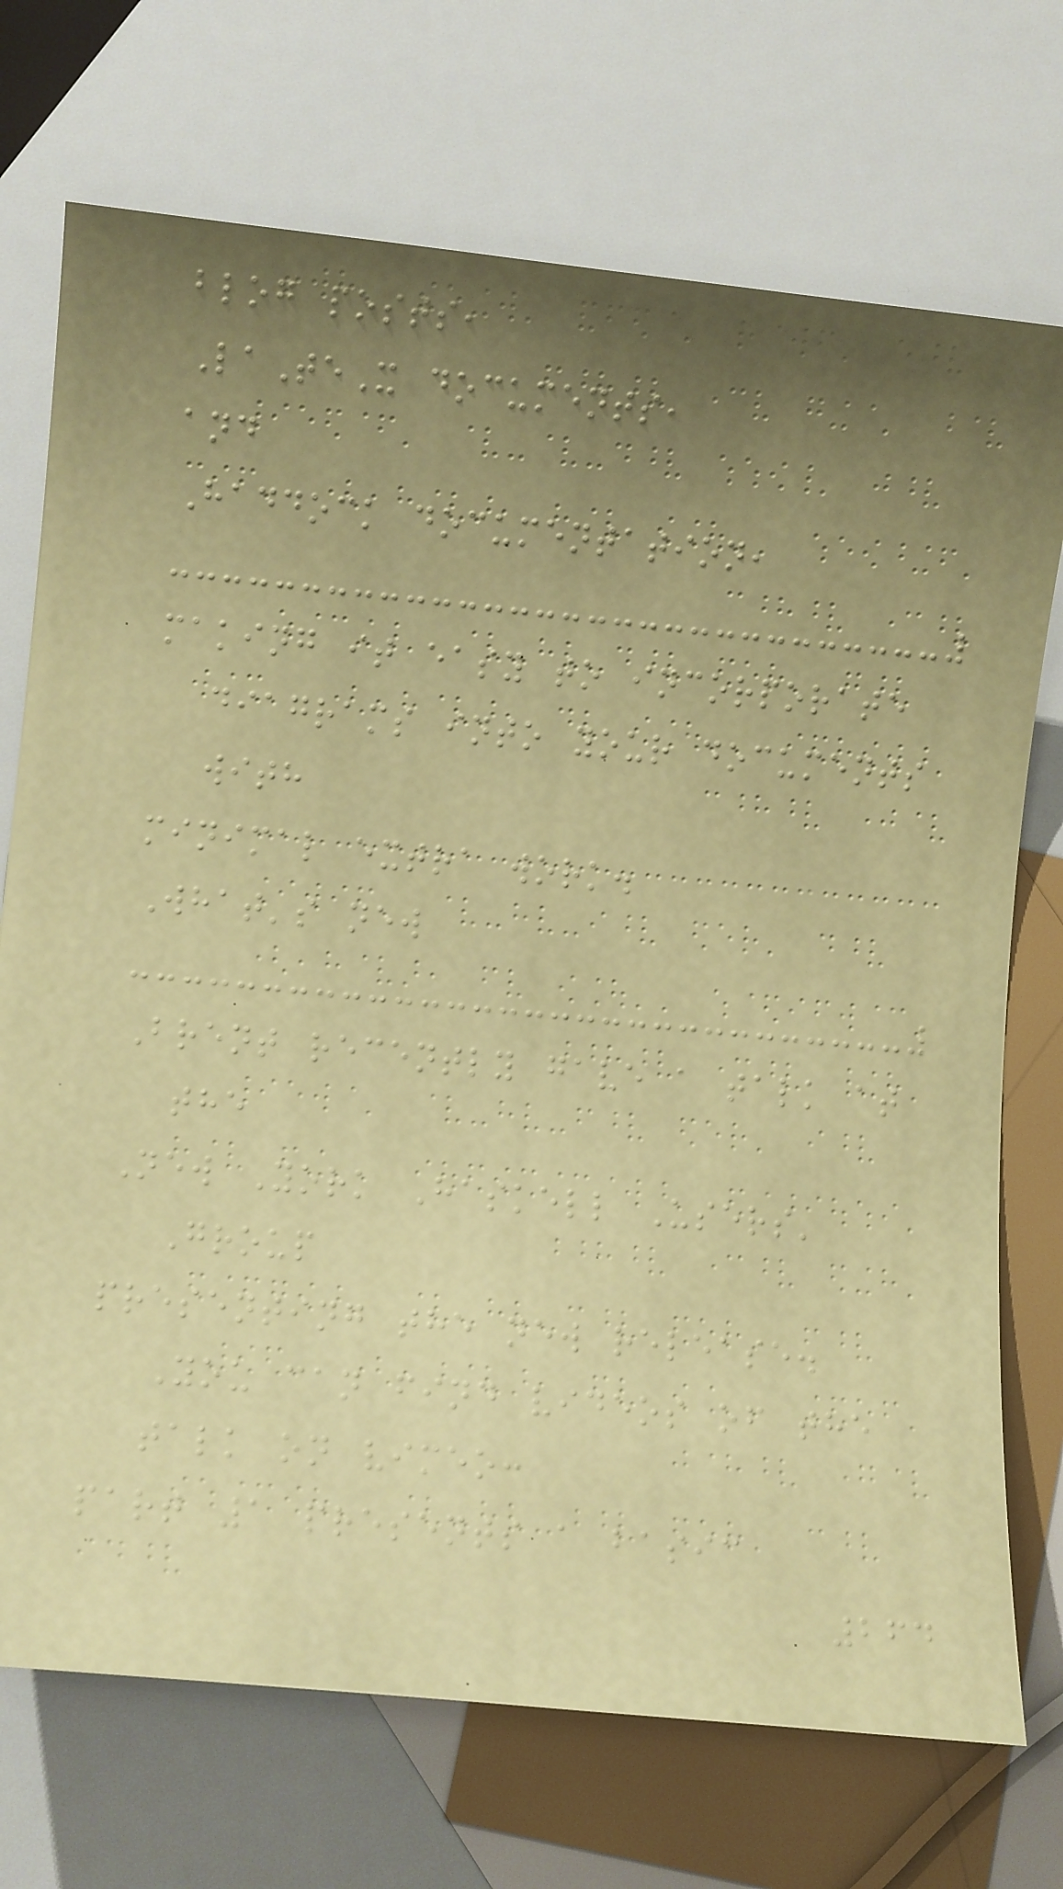blog posts,
LaTeX documents,
and
Haddock documentation,
making it easy to incorporate
diagrams into your documents
with
minimal extra work.
What's new
Brent recently gave a talk at
the
New York Haskell Users'
Group
presenting the new release.
You can find videos of the
talk on vimeo:
part 1 presents a basic
264
